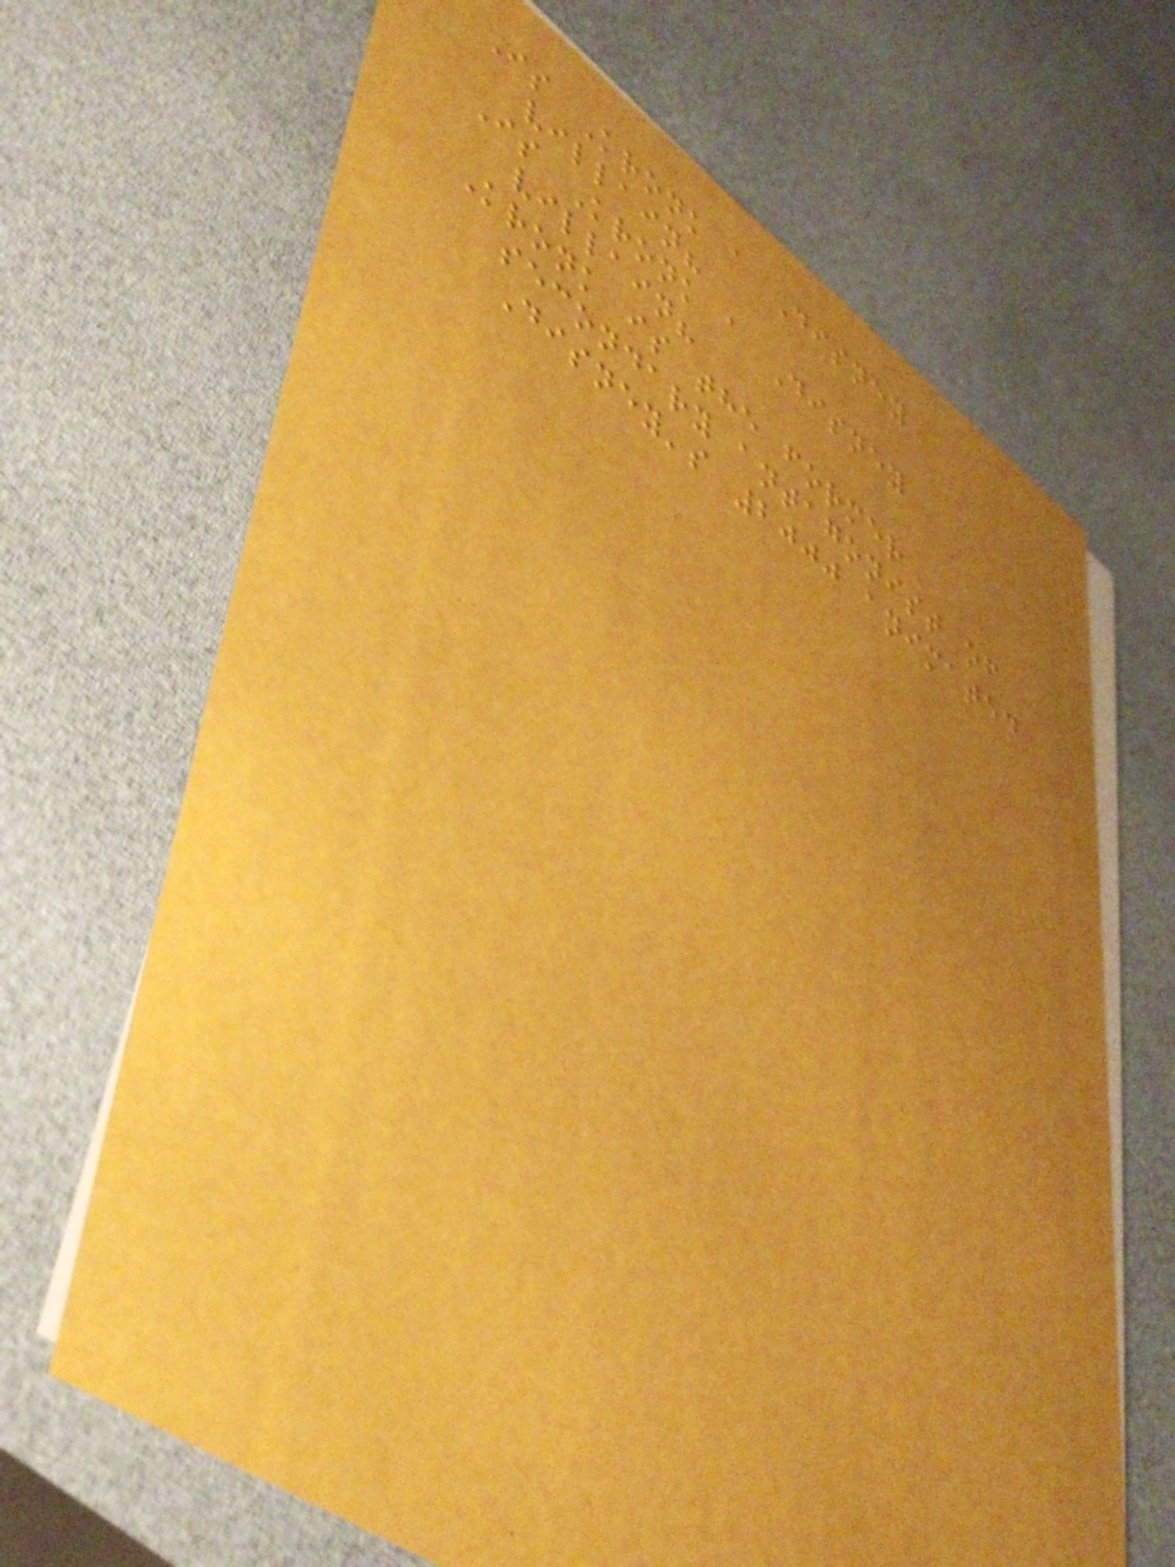Is Kronk a Disney
villain?
Is Kronk a Disney
villain?
Kronk is the former
secondary antagonist of
Disney's 2000 animated
